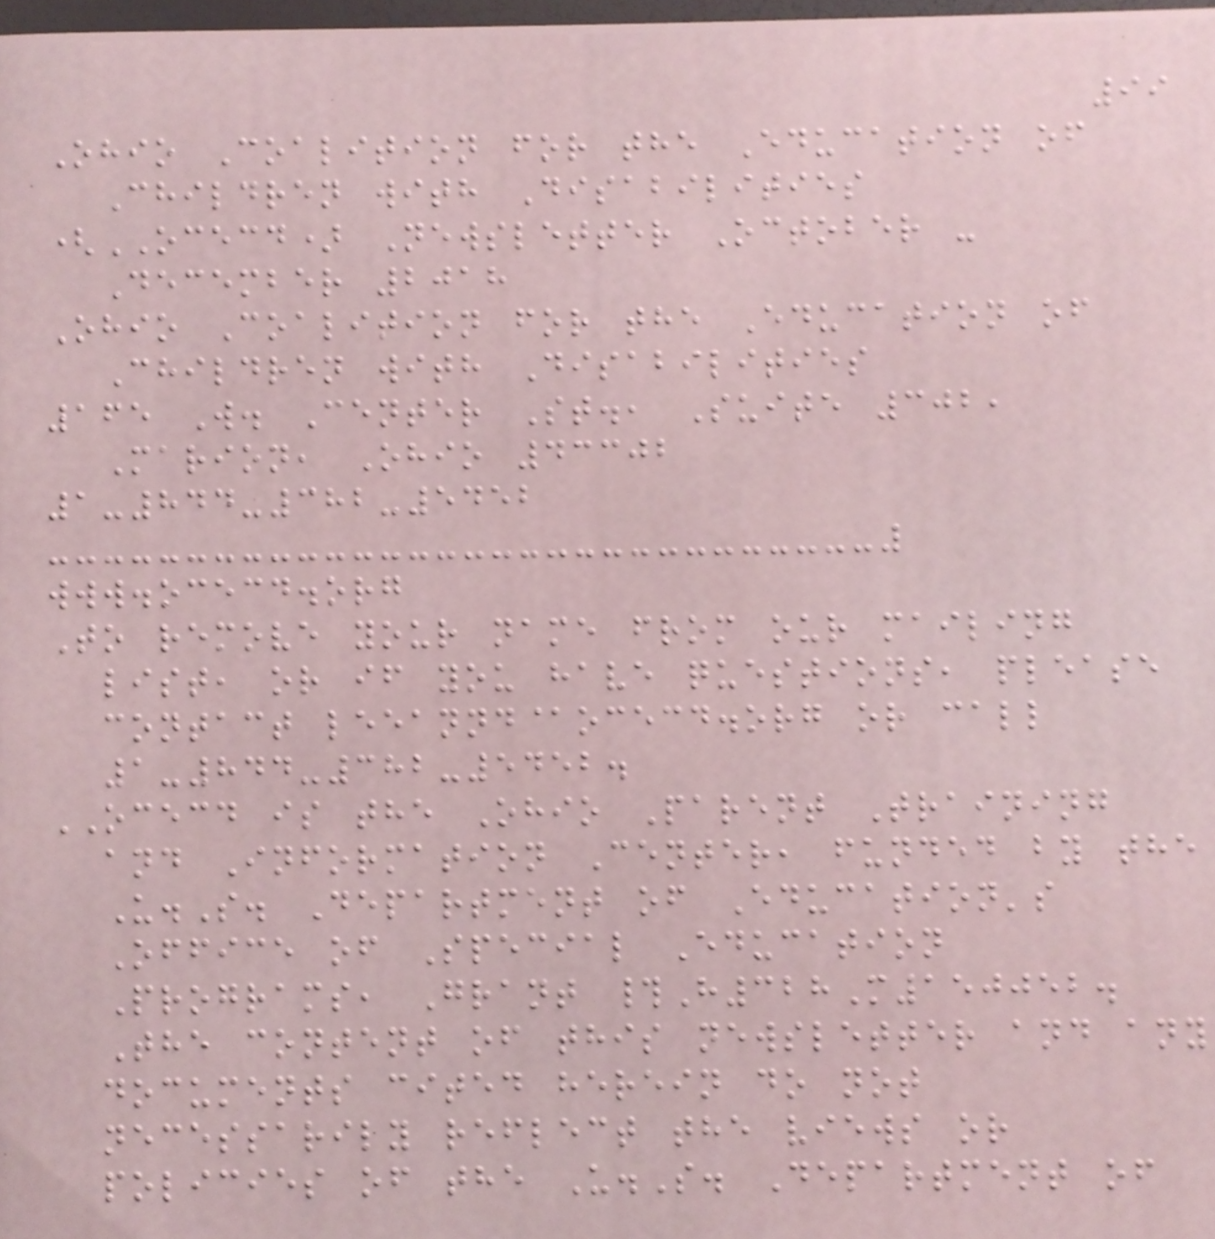99
Ohio Coalition for the Education of
Children with Disabilities
(OCECD) Newsletter October -
December 2018
Ohio Coalition for the Education of
Children with Disabilities
165 W. Center St., Suite 302,
Marion, Ohio 43302
1-844-382-5452
www.ocecd.org
To remove your name from our mailing
list, or if you have questions, please
contact leeannd@ocecd.org or call
1-844-382-5452.
OCECD is the Ohio Parent Training
and Information Center, funded by the
U.S. Department of Education's
Office of Special Education
Programs, Grant #H328M150052.
The content of this newsletter and any
documents cited herein do not
necessarily reflect the views or
policies of the U.S. Department of
